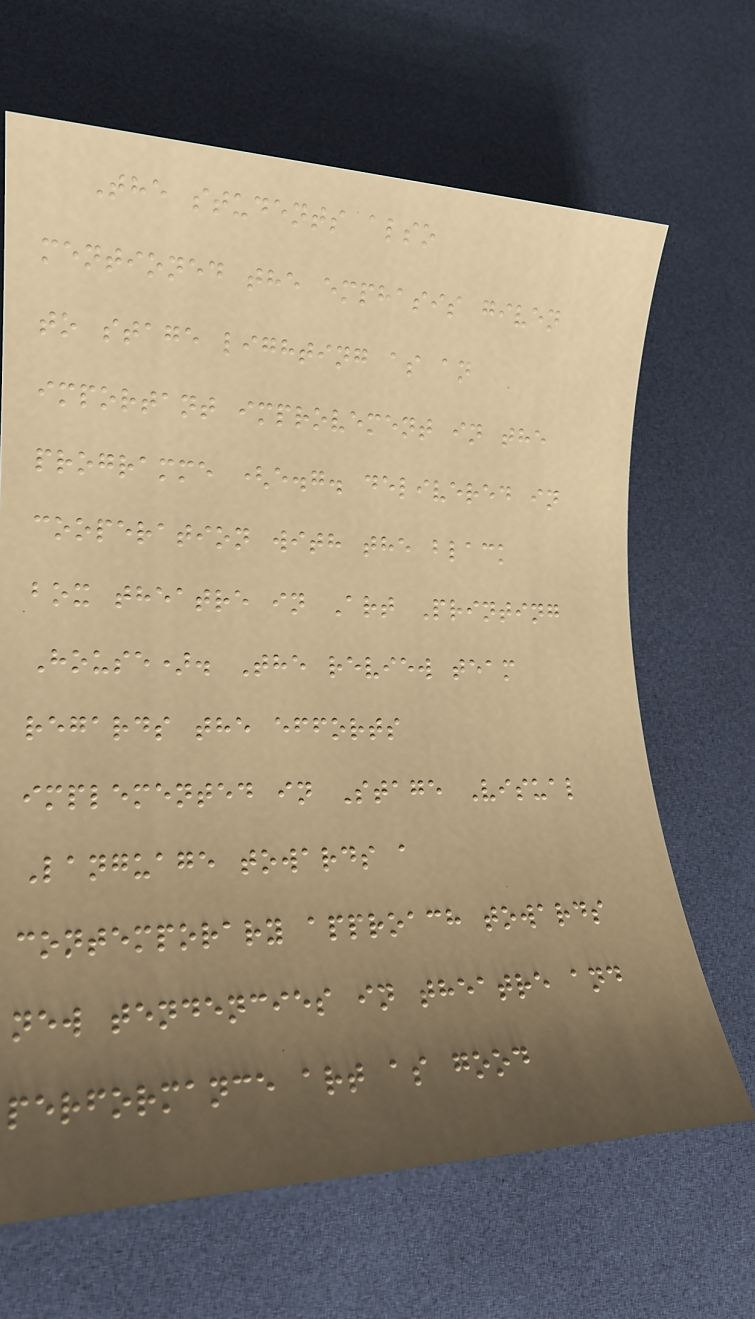The students also
mentioned the emphasis given
to stage lighting as an
important improvement in the
programme (e.g. delivered in
cooperation with the black
box theatre in Art Printing
House). The review team
regards the efforts
implemented in Stage Visual
Language towards a
contemporary approach towards
new tendencies in theatre and
performance art as good
